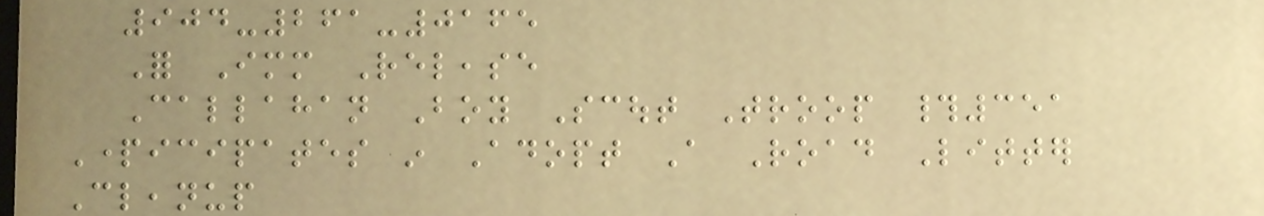904-261-0165
For Immediate Release
Callahan Boy Scout Troop #351
Participates in Adopt A Road Litter
Cleanup
